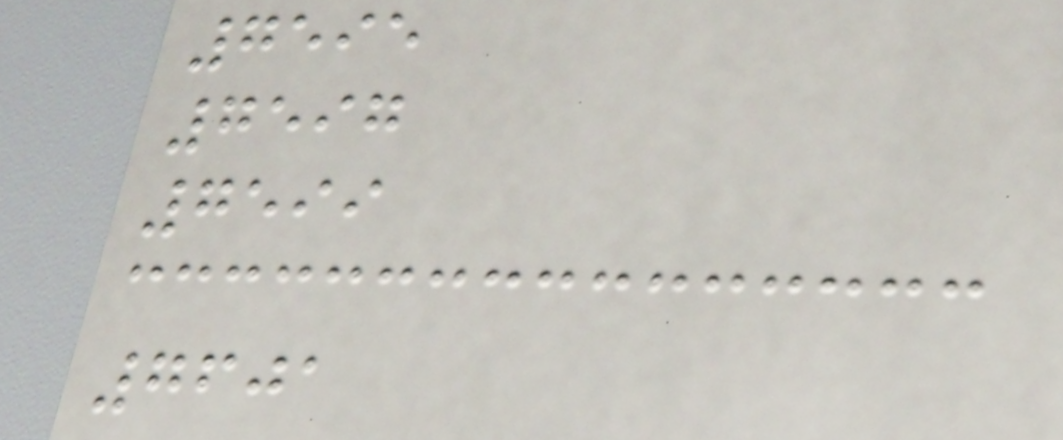7595
7597
7599
7601
